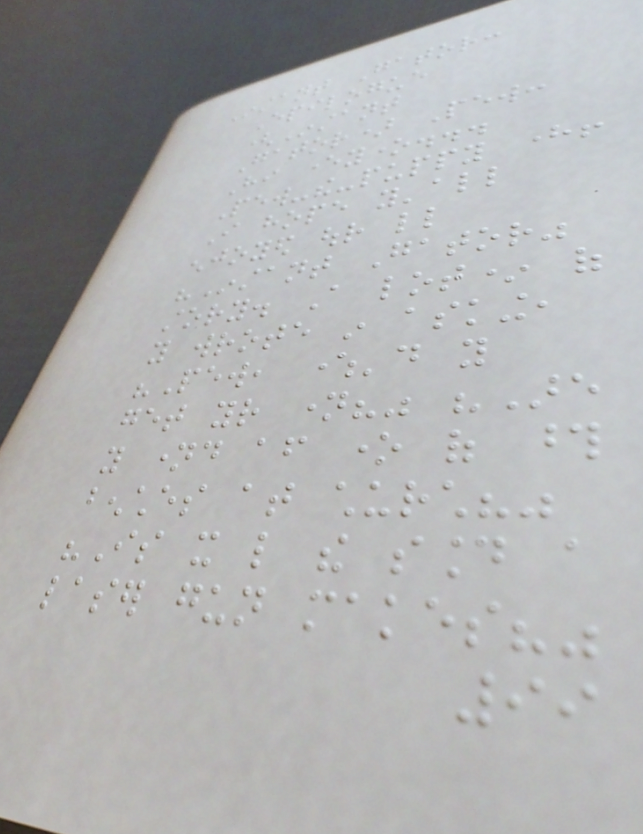Instant Gator:
Epilogue
(Instant
Gator) Pew:
Hi everyone...
Pew-the-puppy here!
I hope y'all
enjoyed our little
"Instant Gator"
story. A lot* of
you wrote in asking,
"Pew, where'd you
get your name?" "Are
you named after one of those
benches at church?"
"Is it like the sound a
laser gun makes?"
99
